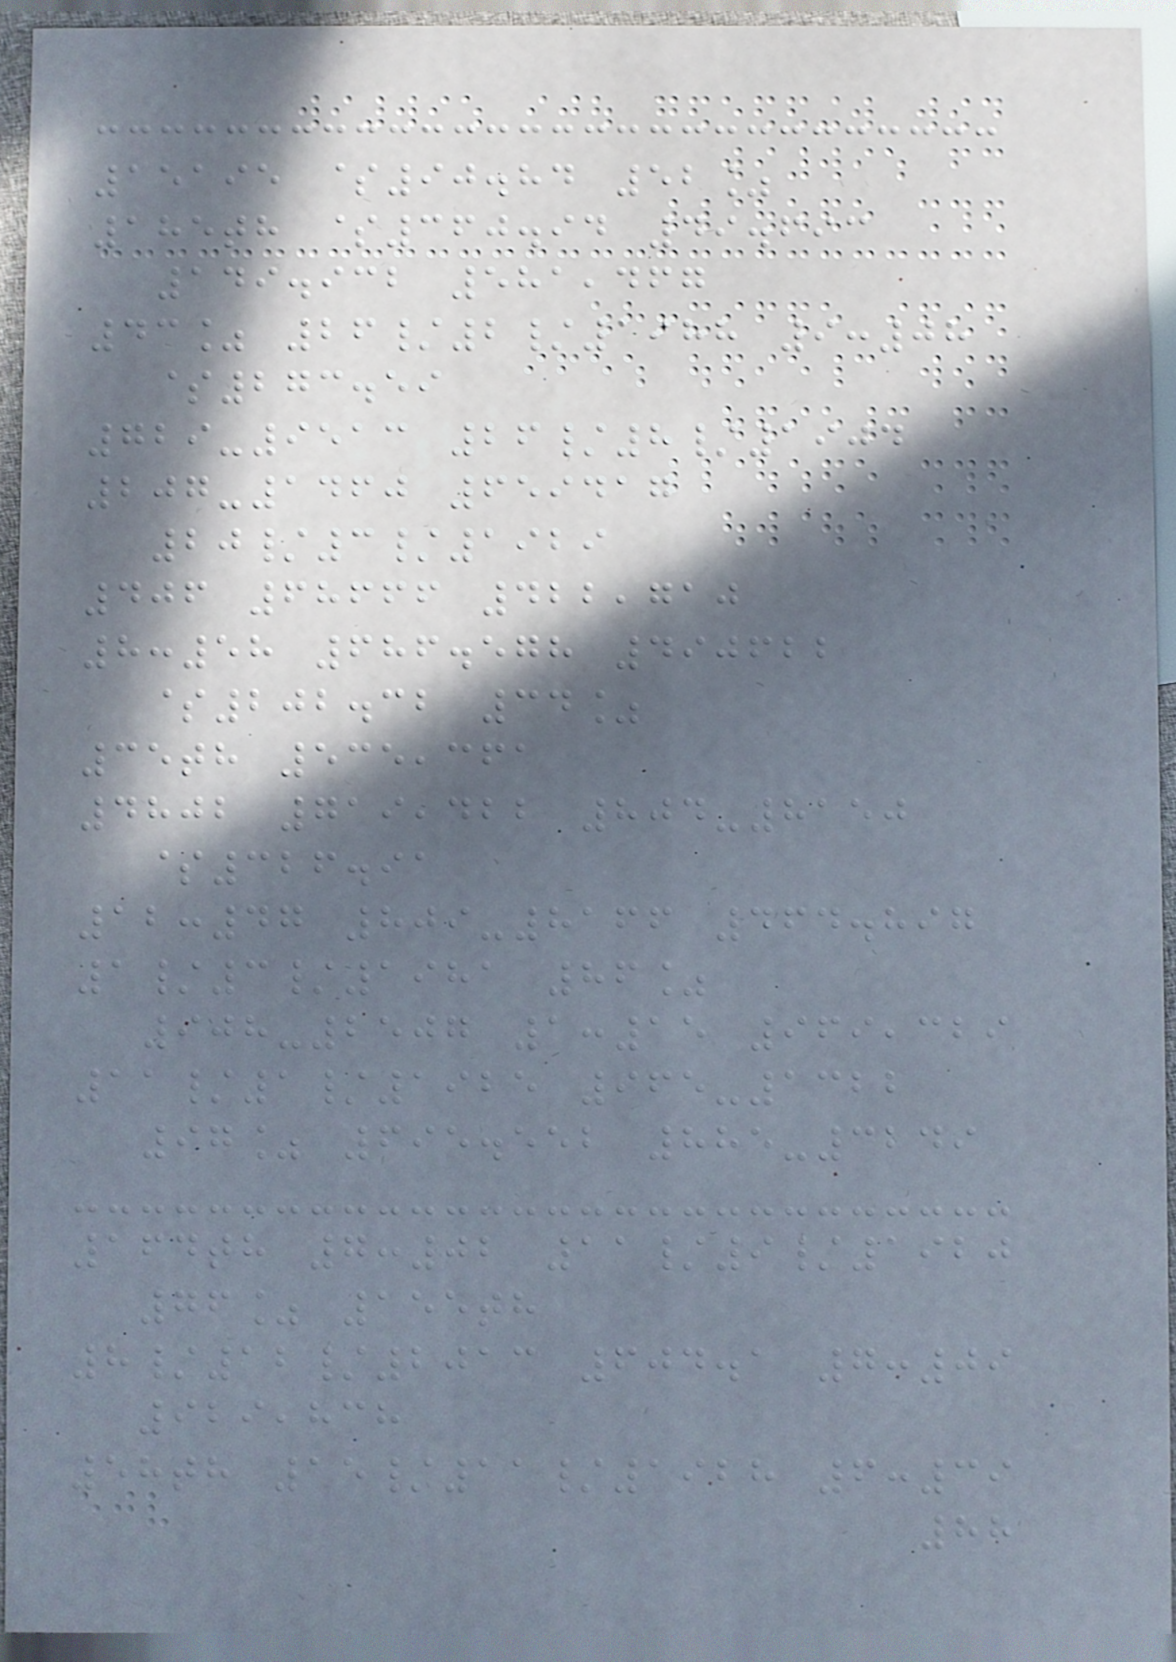15195 $90.84 52%
185th $360.94 49.693
149.932 581,467
43% 26/2/1988 9:08
$273.59
729-9513 26/8/1904
207-1460 659417
20/3/1929
406 68666 422,710
8:58 686.578 490622
$202.32 34%
35th 535,361
4802 719,422 804-8150
$326.91
12:47 809-8166 464.897
1/3/1981 86%
908-2507 1:15 969,329
11/1/1925 965-1322
97% 695.552 885-3249
164th 7:02 11/9/1920
76% 155th
8/12/2013 604.1 7:09
929,838
58th 15/11/1928 6:39
88
